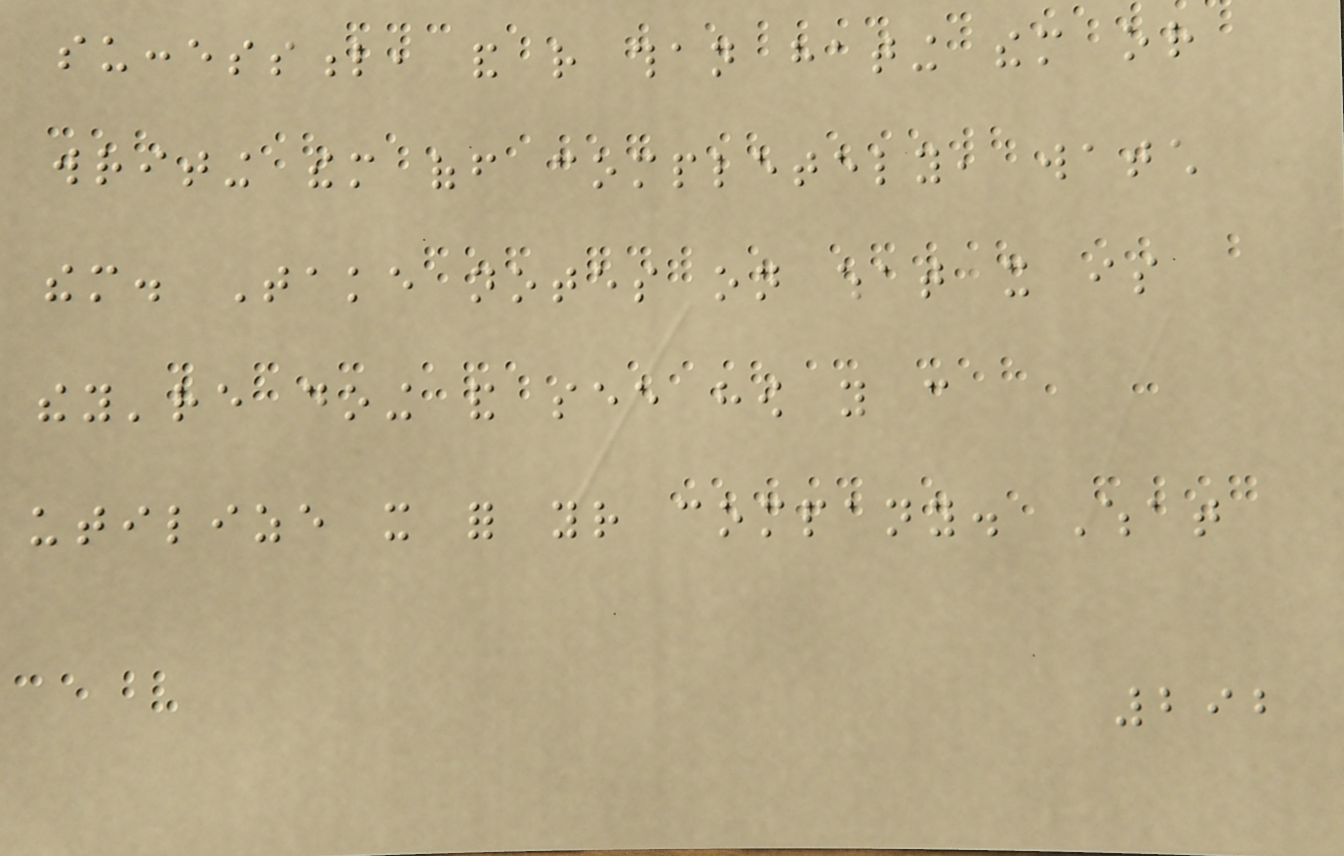successful, and rather than hating them or
writing them off completely, watch
them. Take notes on what it is
they're doing and see how you can
utilize it for your company. What
292
